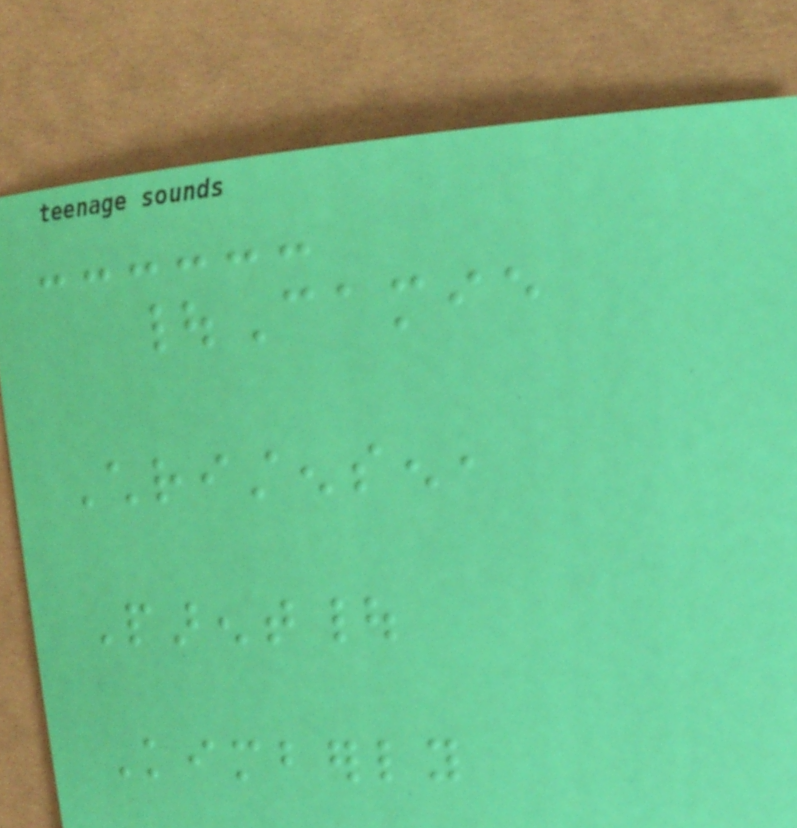|Camie
Christensen,
Parent|
Kimberly
